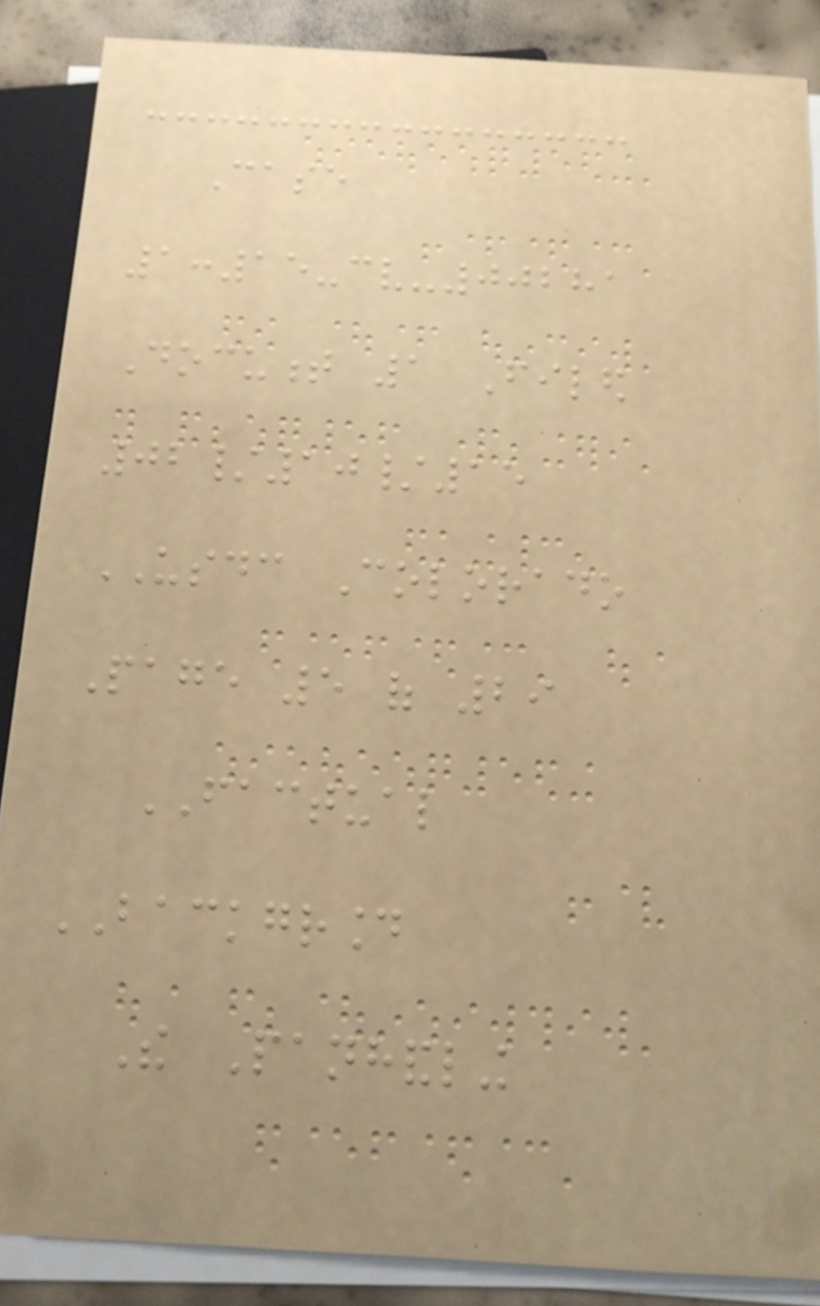Case
1:15-cv-00281
Document 1 Filed
02/10/15
USDC Colorado
Page 5 of 29
FACTUAL
BACKGROUND
The Panhandling
